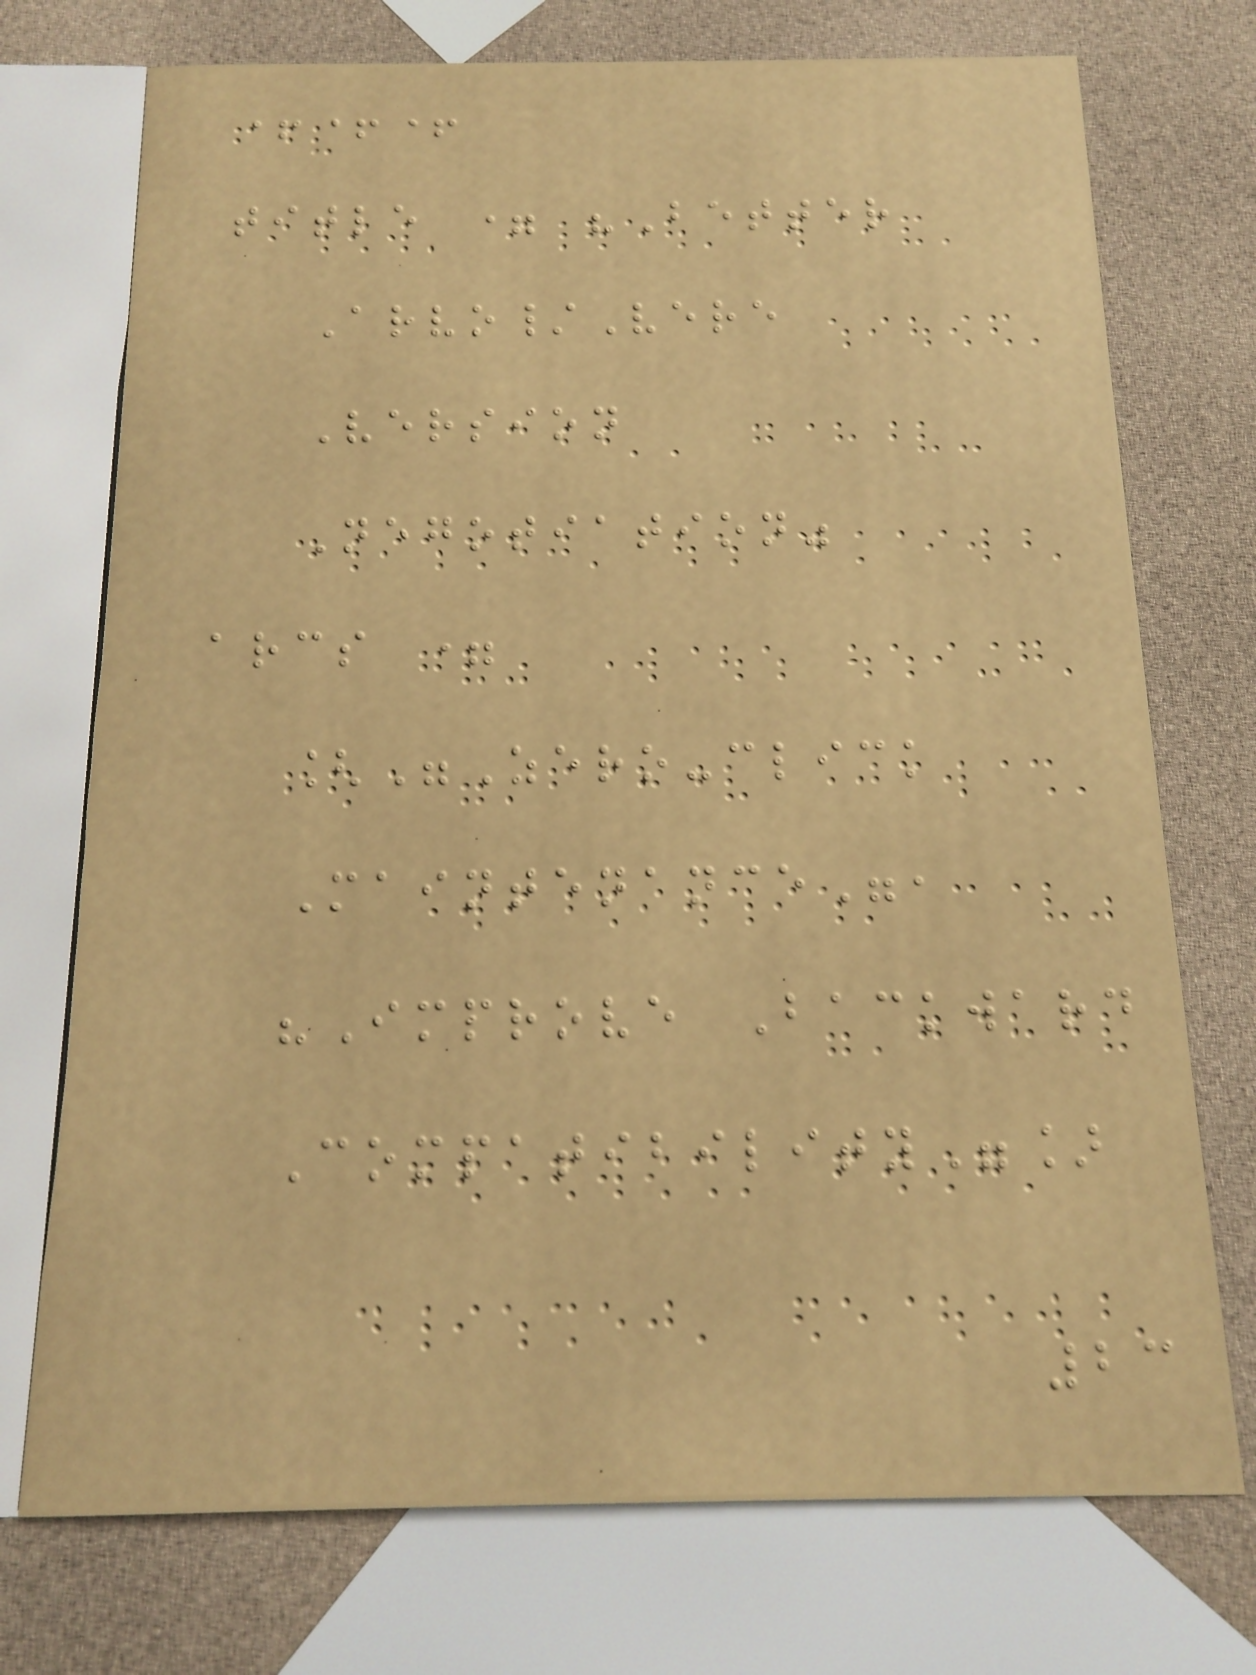+++
title = "Better
Arvo/Vere
Version
Negotiation"
arcs =
["Zero-click
Maintenance",
"Improve Backward
Compatibility"]
23
